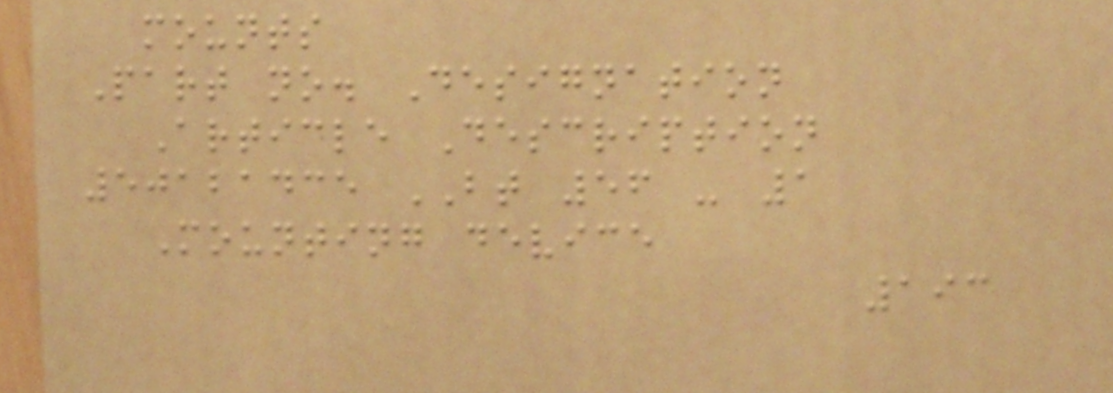mounts
Part no. Designation
Article Description
50121435 BT 56 - 1
Mounting device
193
